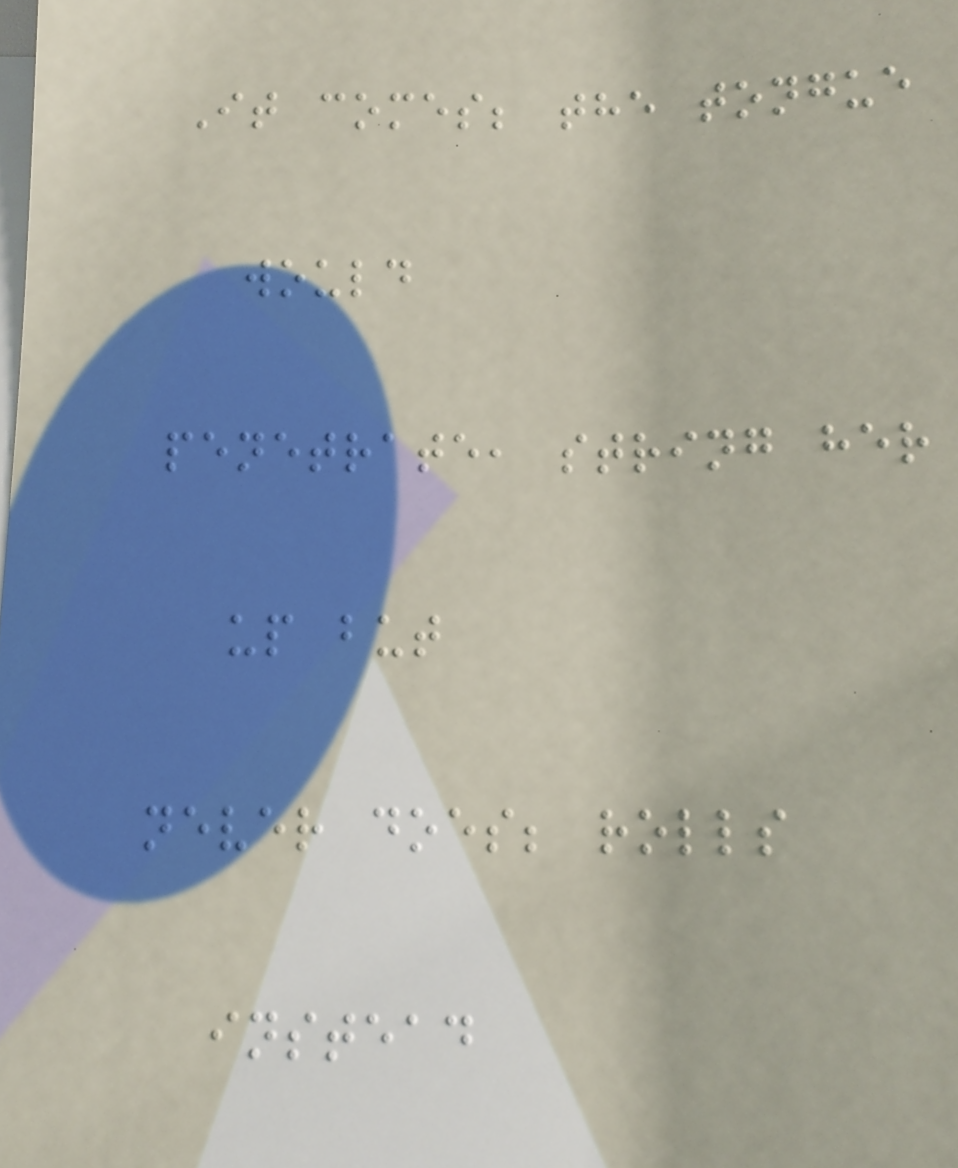It comes; the tongue
would
penetrate, string her
up but
never does; rolls
instead
